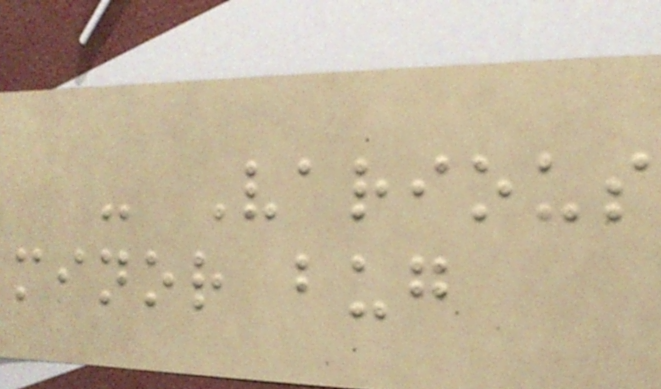- Various
minor bug
